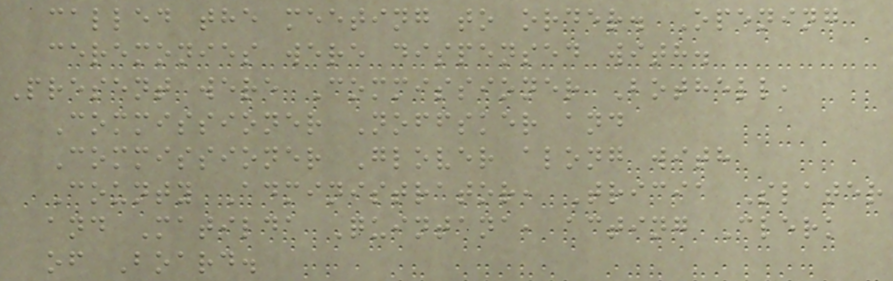called the meeting to order. Opening
ceremonies were dispensed with.
Present were Commissioner Bothell,
Commissioner Noffsker and
Commissioner Glover along with
County Administrator, Tricia Slater
and Matilda Quintana, acting Clerk
of Board.
